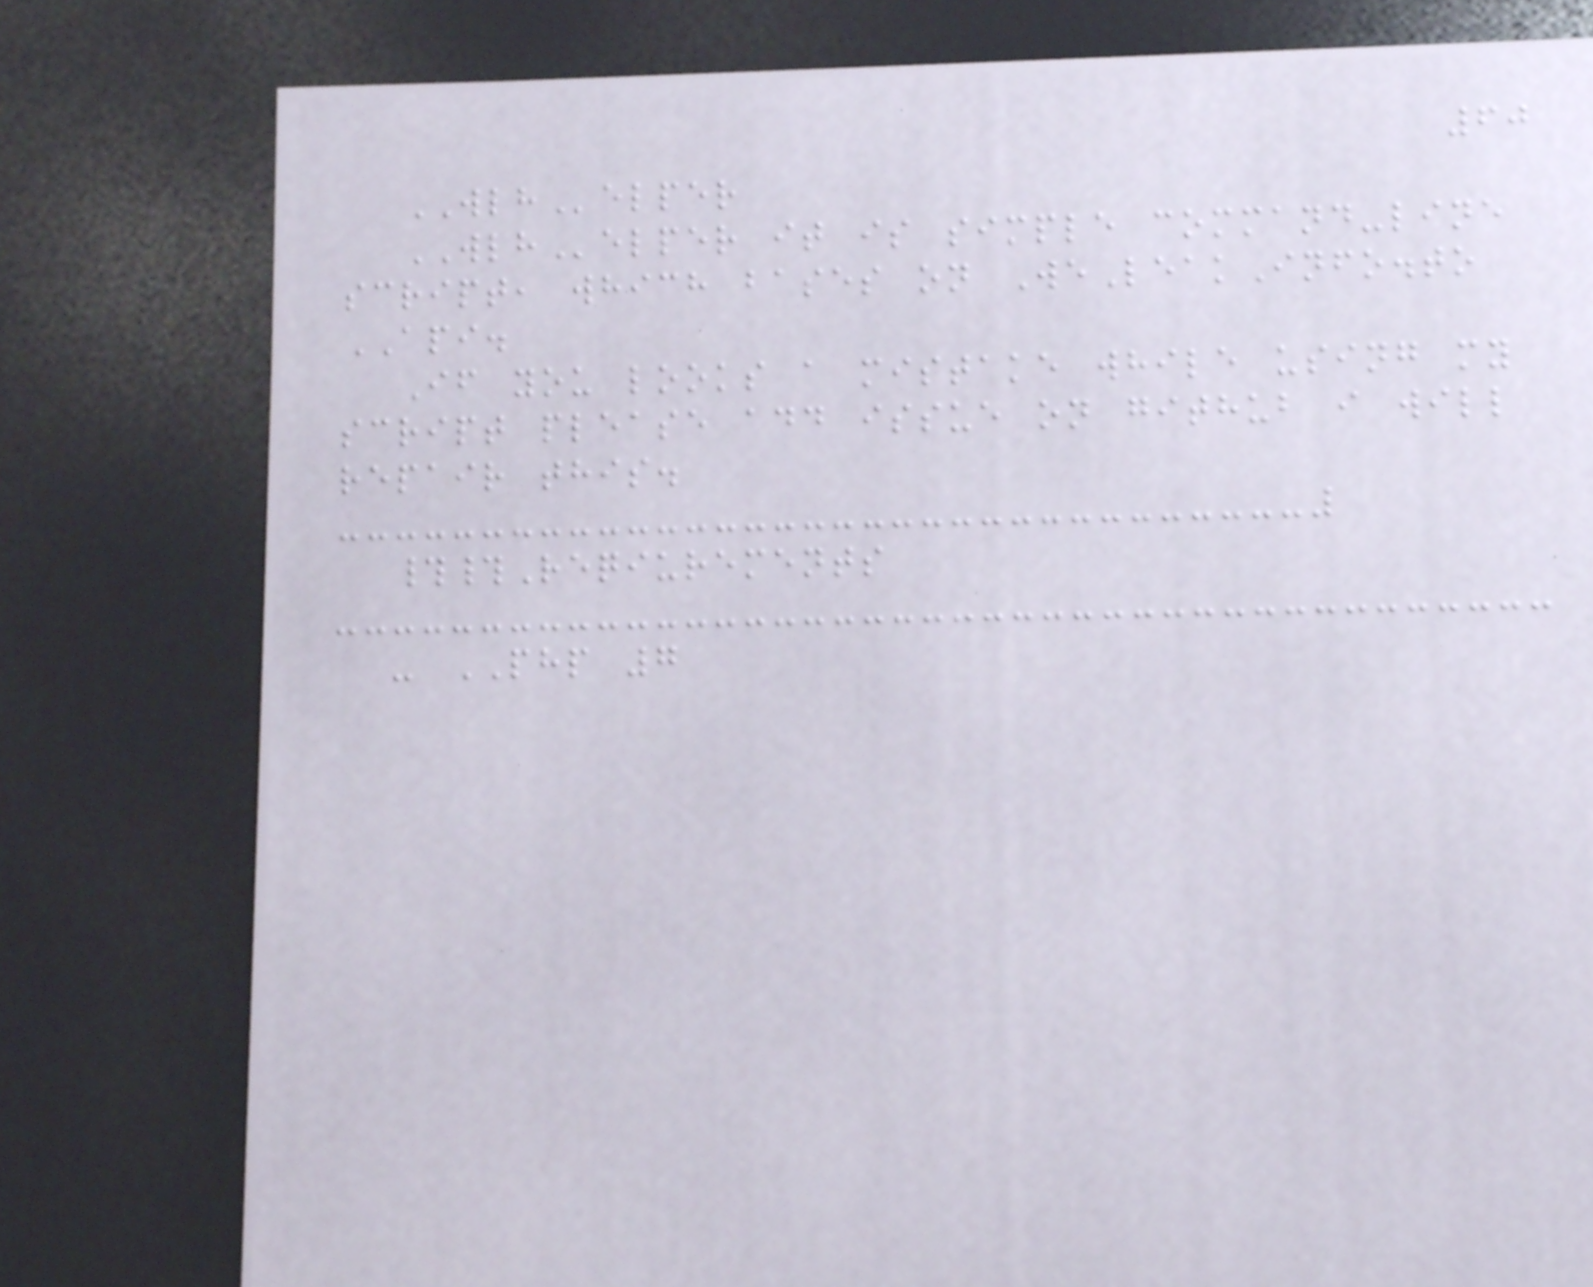60
WLHelper
WLHelper it is simple command-line
script, which bases on WeLeakInfo.to
API.
If you looks a mistake while using my
script please add issue on github i will
repair this.
##Reqiurements
- PHP 7
